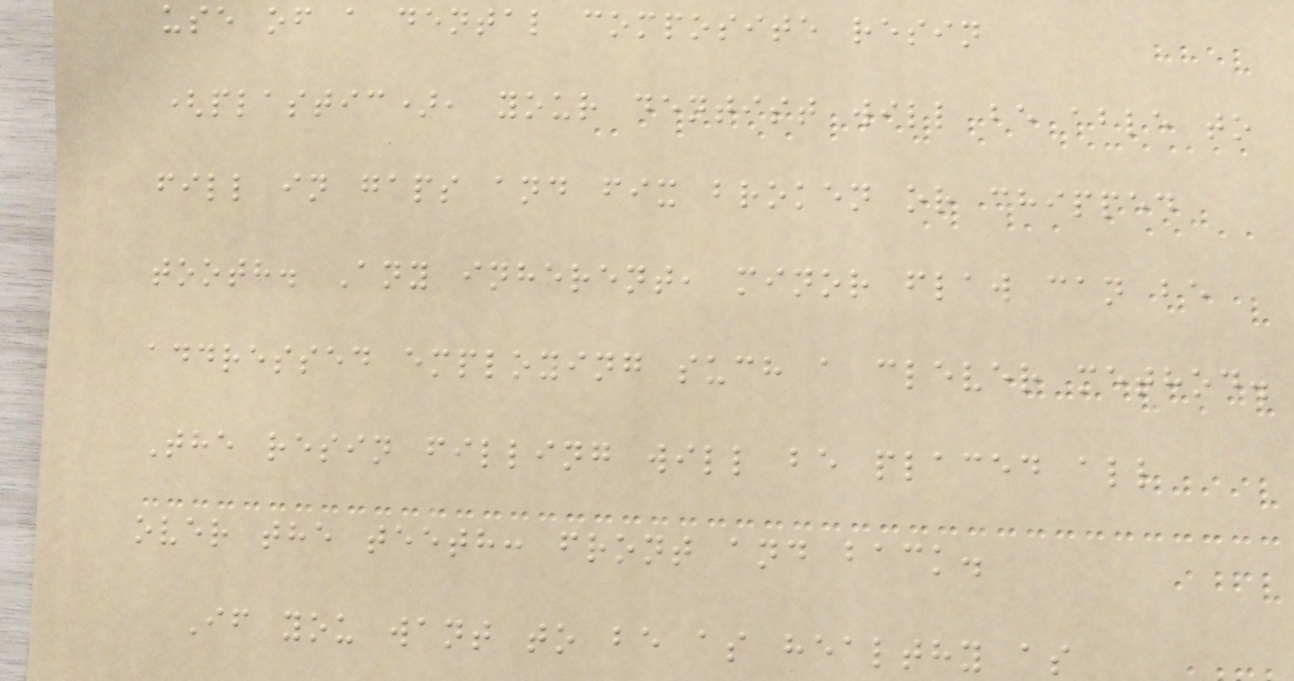use of a dental composite resin
(plastic), your dentist will be able to
fill in gaps and fix broken or chipped
tooth. Any inherent, minor flaw can be
addressed employing such a clever method.
The resin filling will be placed all
over the teeth: front and back.
If you want to be as healthy as
